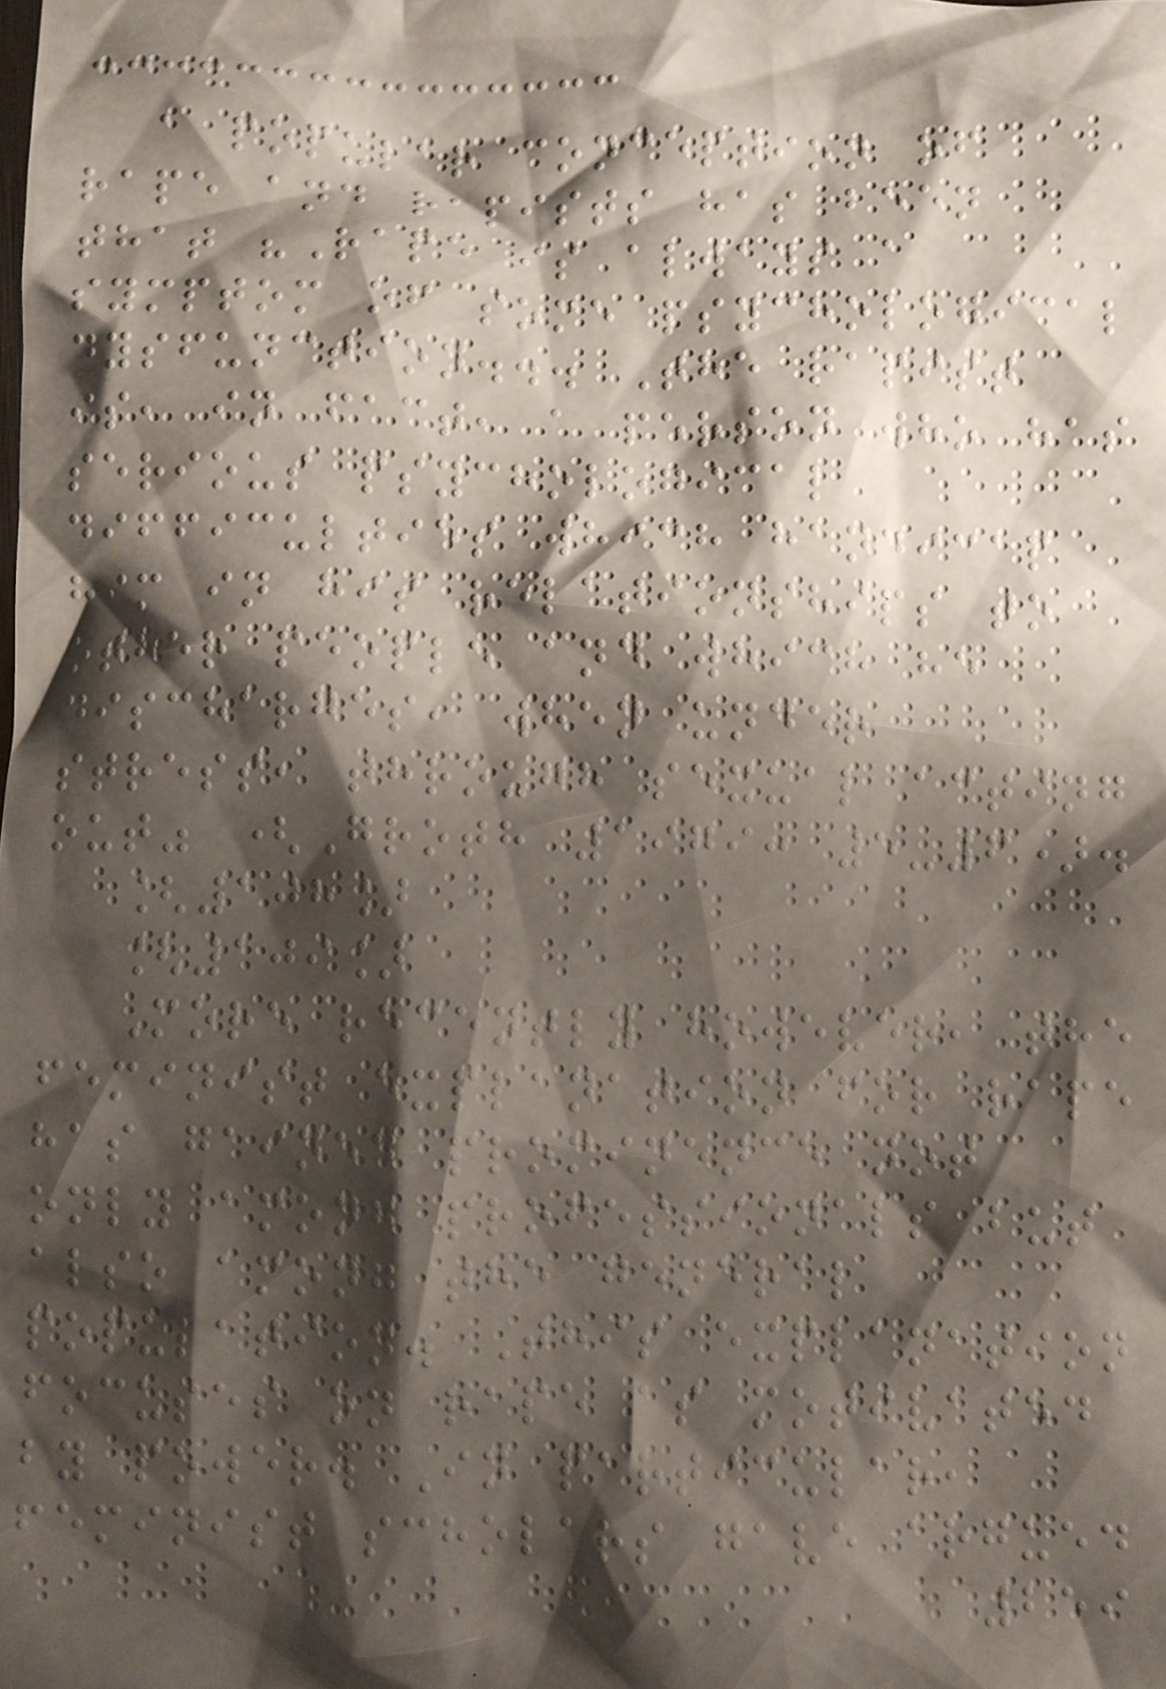a popular conception of
rape and rapists has been
that "Rape is always a
symptom of some psychological
dysfunction... The rapist
is, in fact, a person who has
serious psychological
difficulties which handicap
him in his relationships to
other people and which he
discharges, when under
stress, through sexual acting
out" (Groth 1979: 5-6).
[108]
[109]
More recently however, the
feminist explanation for rape
has gained prominence not
only among professionals but
also among the general
population. This explanation
focuses on rape as motivated
by power. In particular,
feminist scholars gave argued
259
